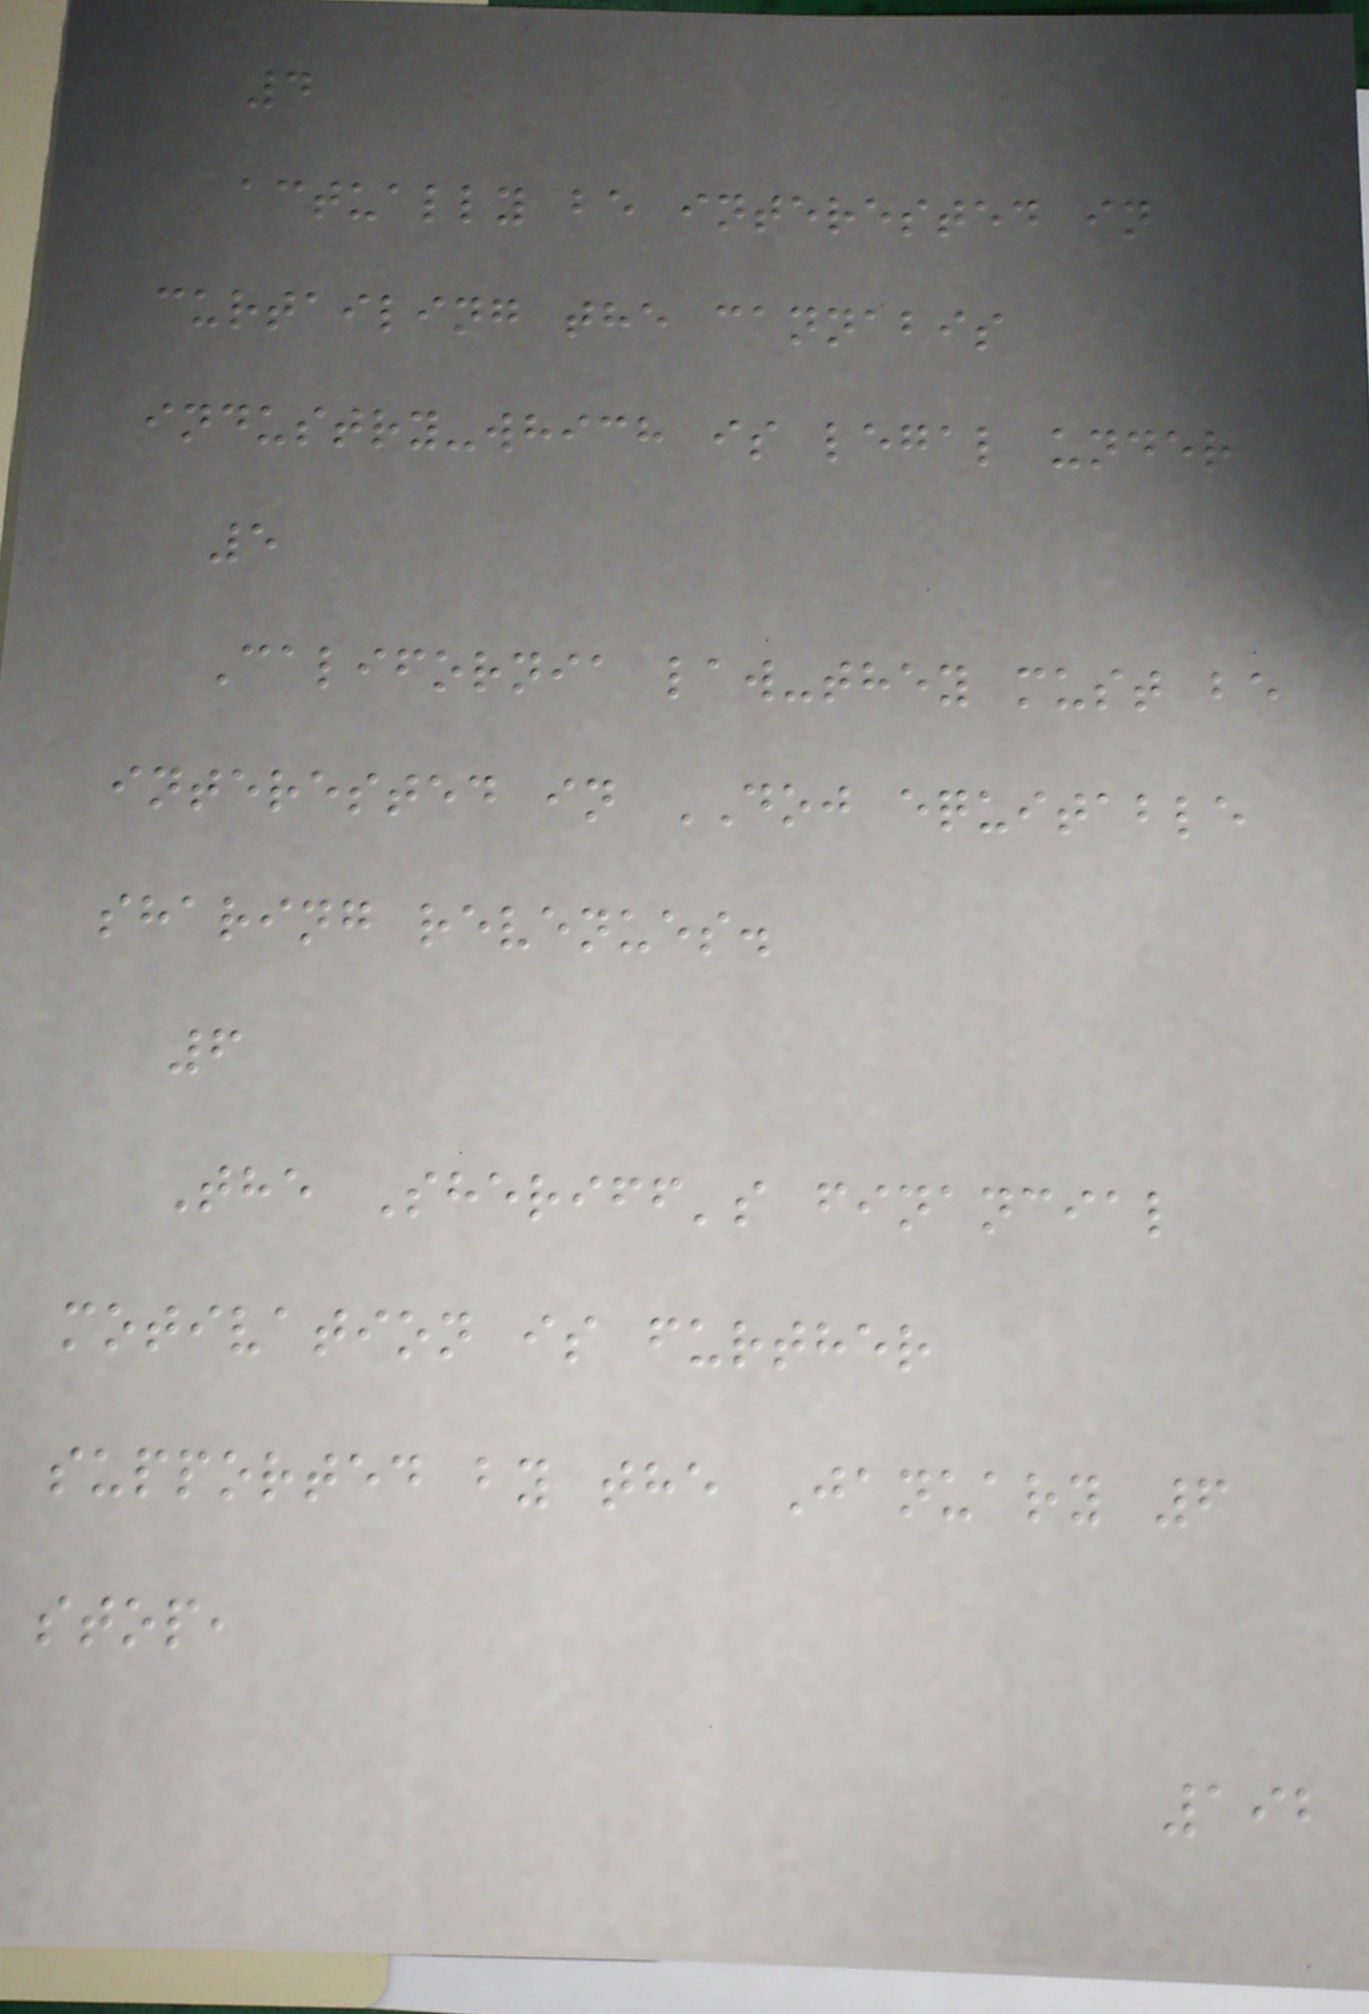4
actually be interested in
curtailing the cannabis
industry-which is legal under
5
California law-they must be
interested in DOJ equitable
sharing revenues.
6
The Sheriff's financial
motivation is further
supported by the January 6
stop,
192
